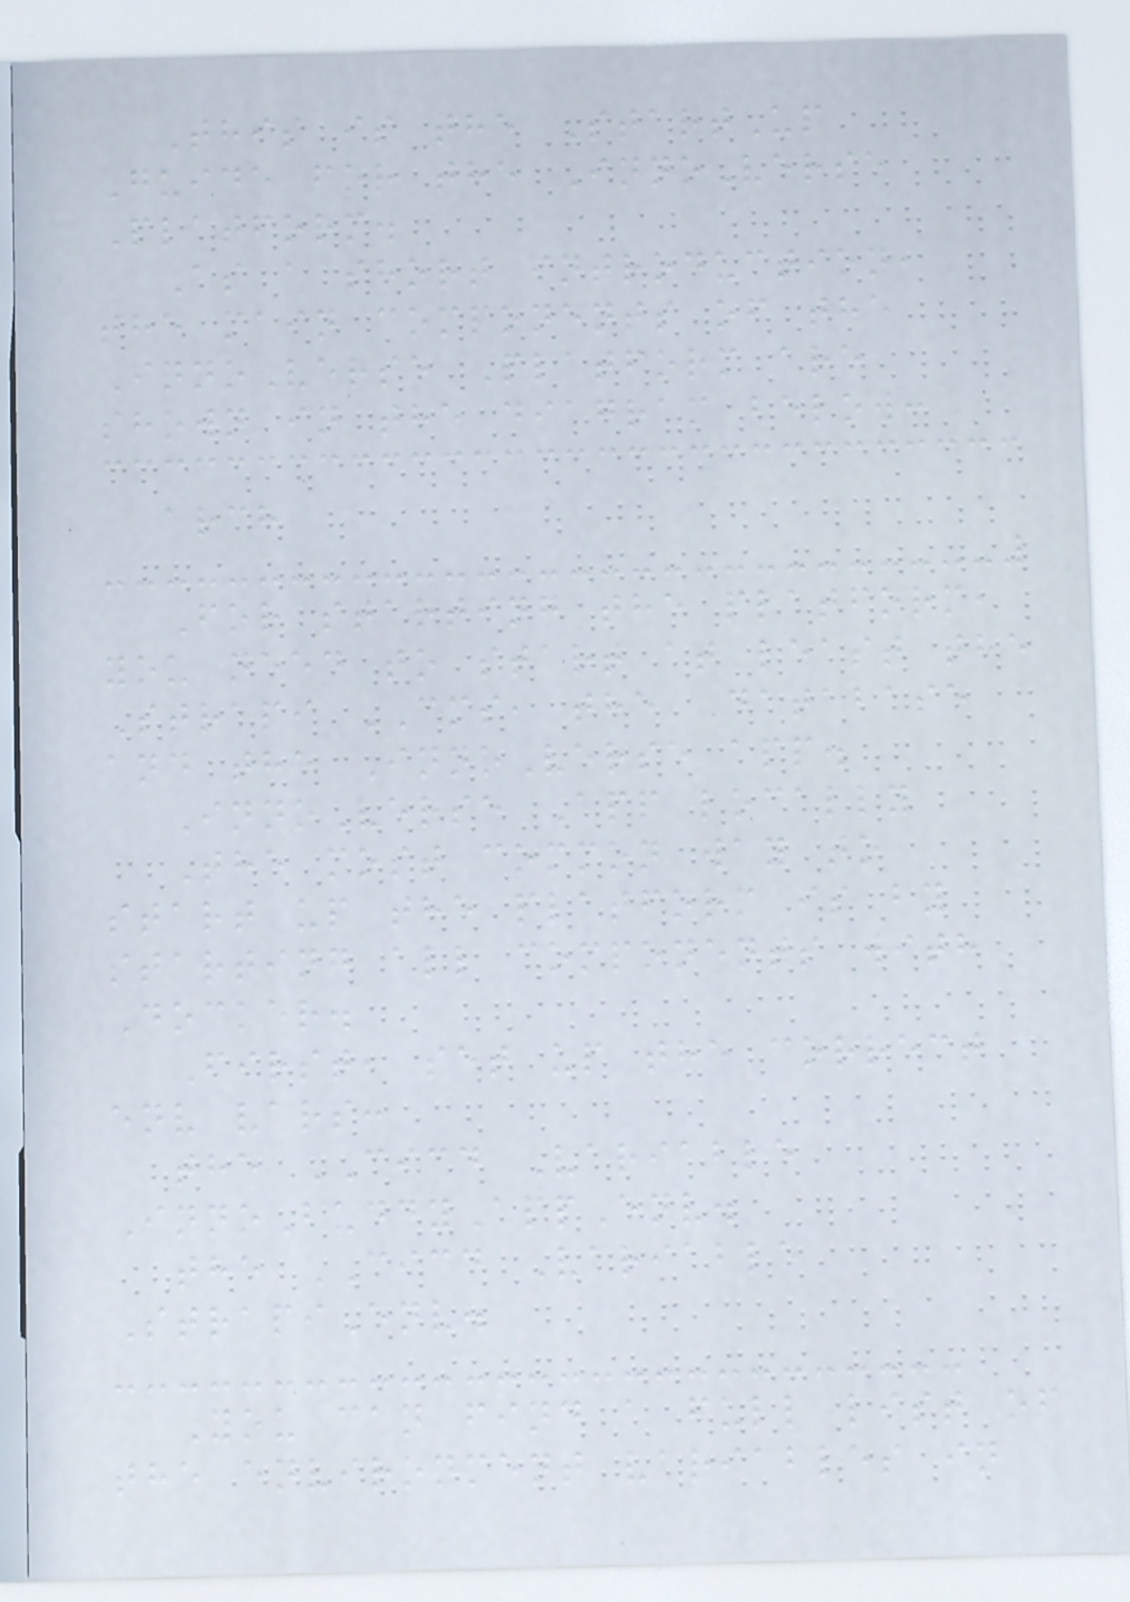This is the StartUp
Guide for the InnoVerse
Platform.
As a short introduction,
the main components of the
InnoVerse Platform are
shown in the diagram below:
arch
For starting the platform,
you need to start at least the
Strapi CMS, the Database
and the InnoVerse app.
InnoVerse App locally
The most common way to
start up the platform is by
starting all components with
Docker.
First, set up the correct
env vars:
the CICD Variable
InnoBuddyAppEnv.
the CICD Variable
StrapiEnv.
You can find a full list of
the environment variables in
